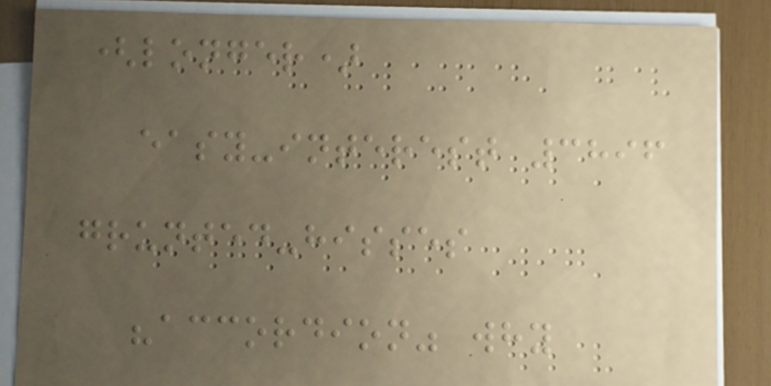(longer)
easy-interest 3896
grunted-hisses
"accordion" why
